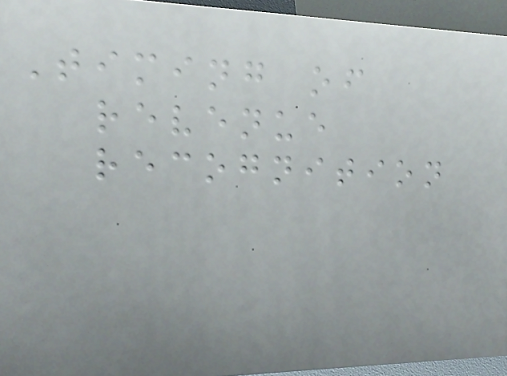Timing of
revenue
recognition
